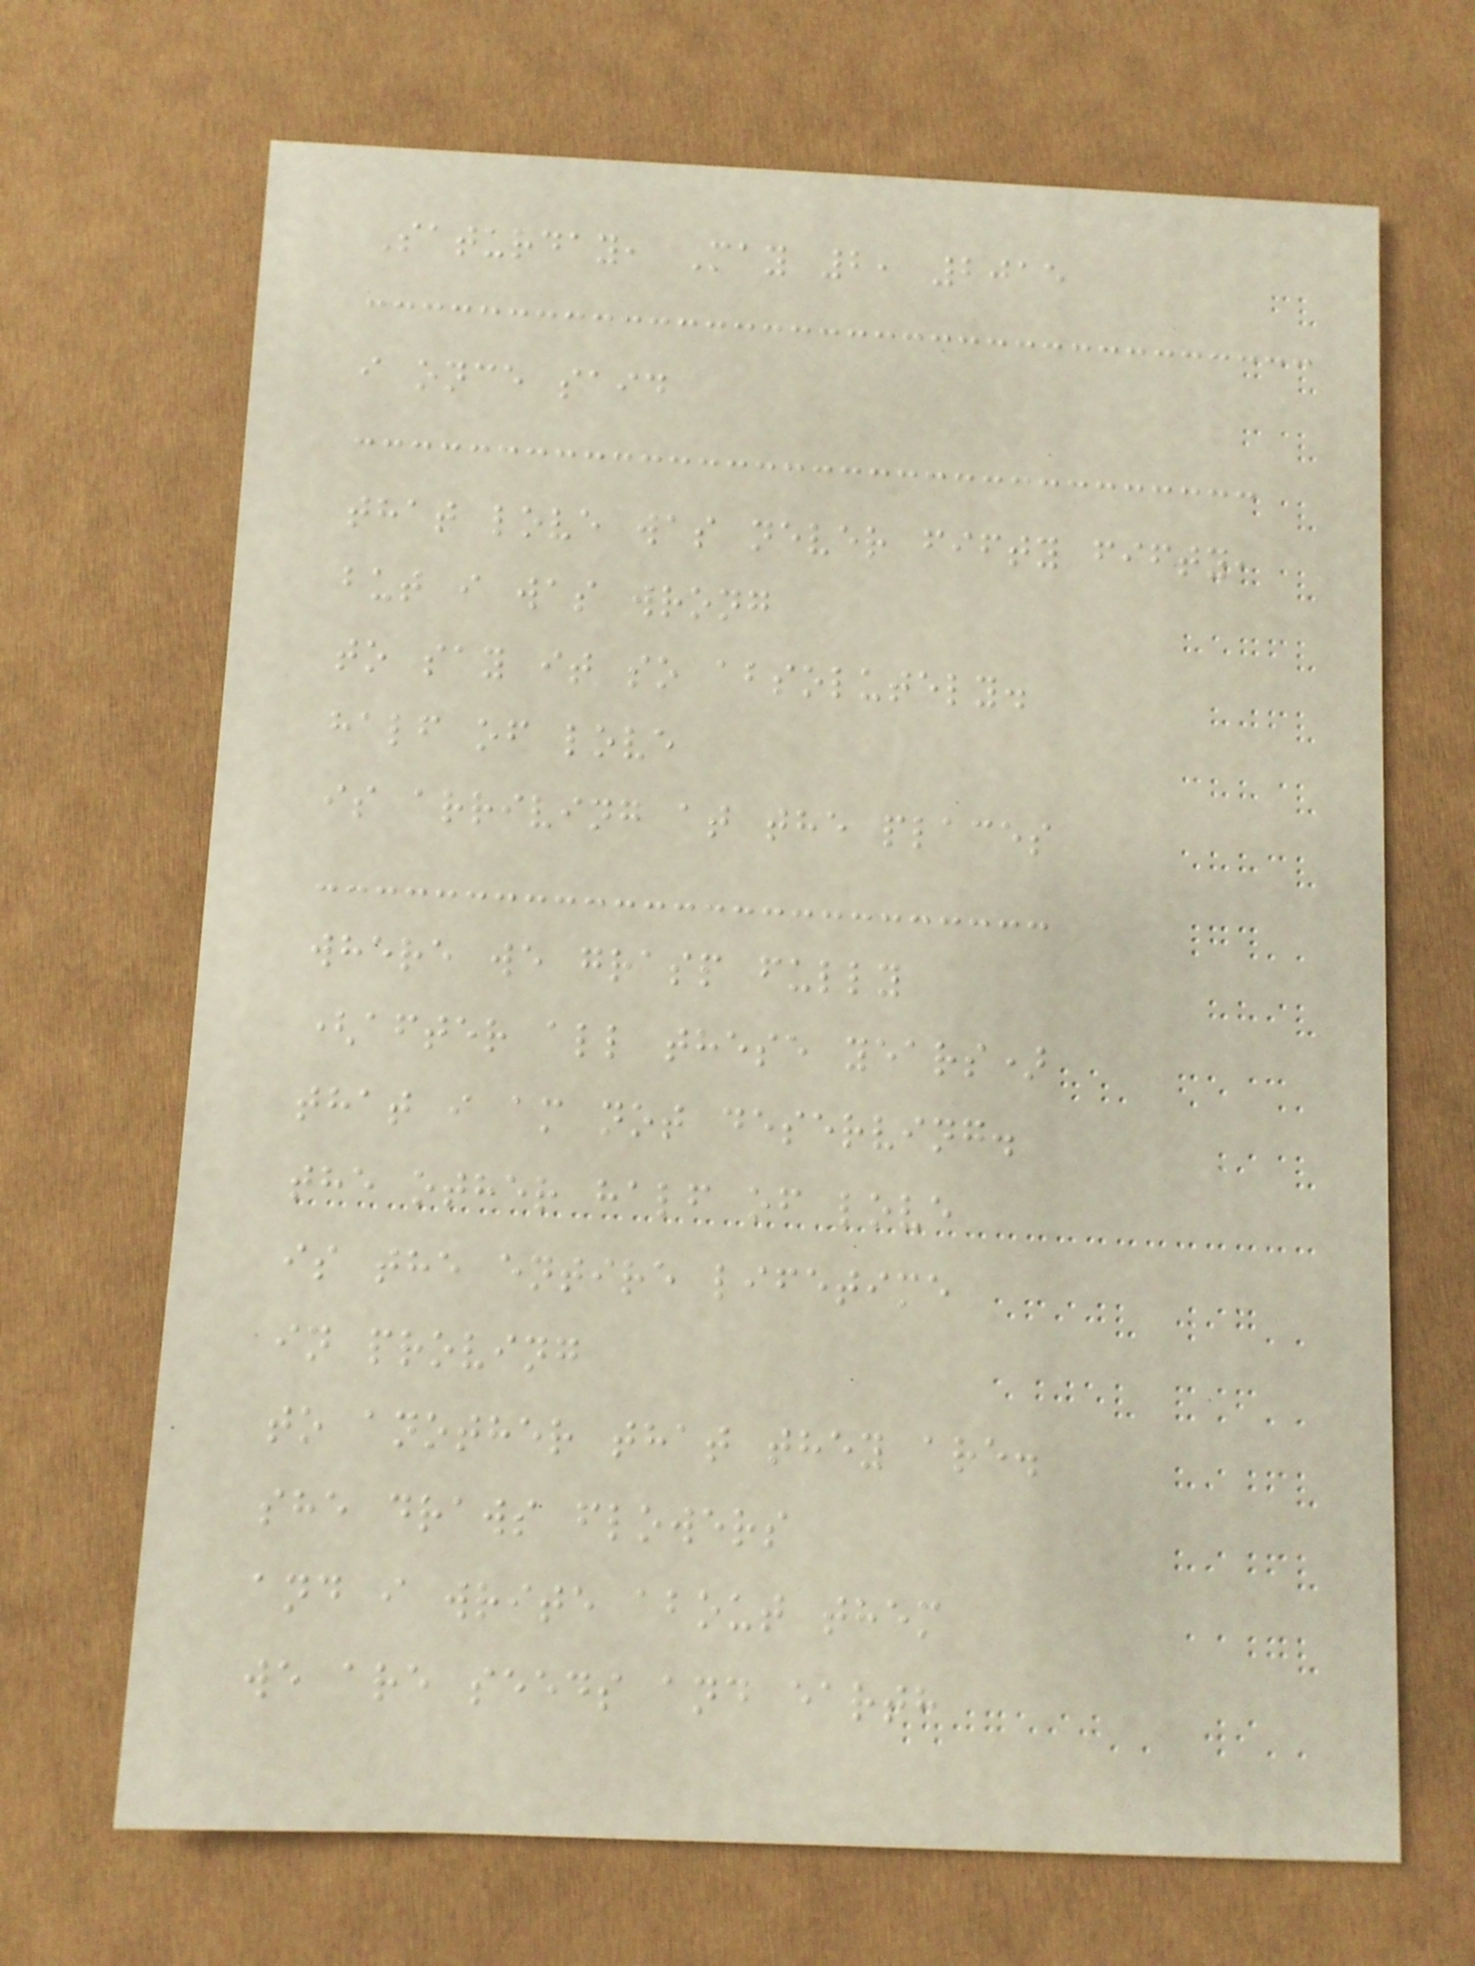Saturday, May 2, 2015
i once said
that love was never fifty fifty,
but i was wrong
to say it so absolutely.
half of love
is arriving at the places
where we grasp fully
(after all these years)
that i am not deserving.
the other half of love
is the entire lifetime
in proving
to another that they are.
she draws flowers
and i write about them
we are seeds and earth
